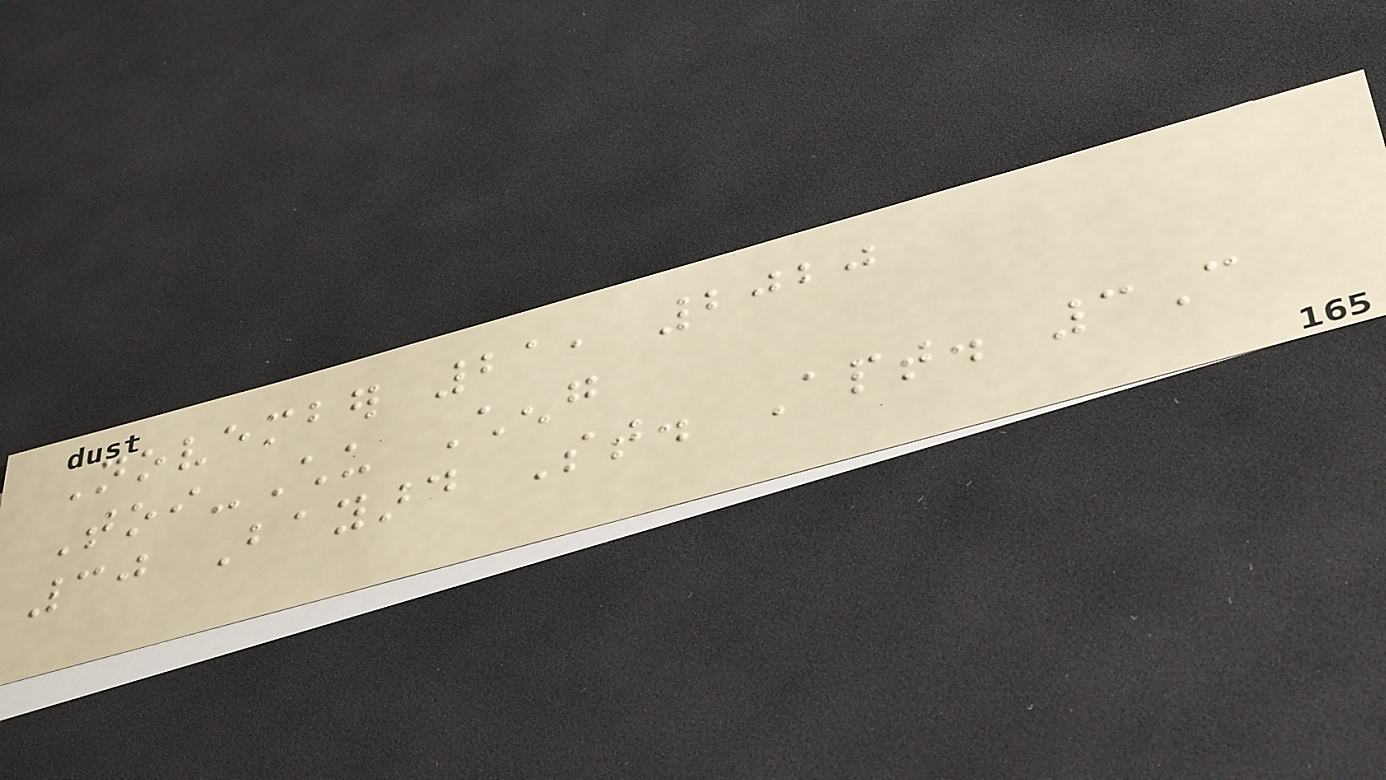November 21, 2020
Toi-Chu Cheng
30 Bayard St. Apt. 3C
